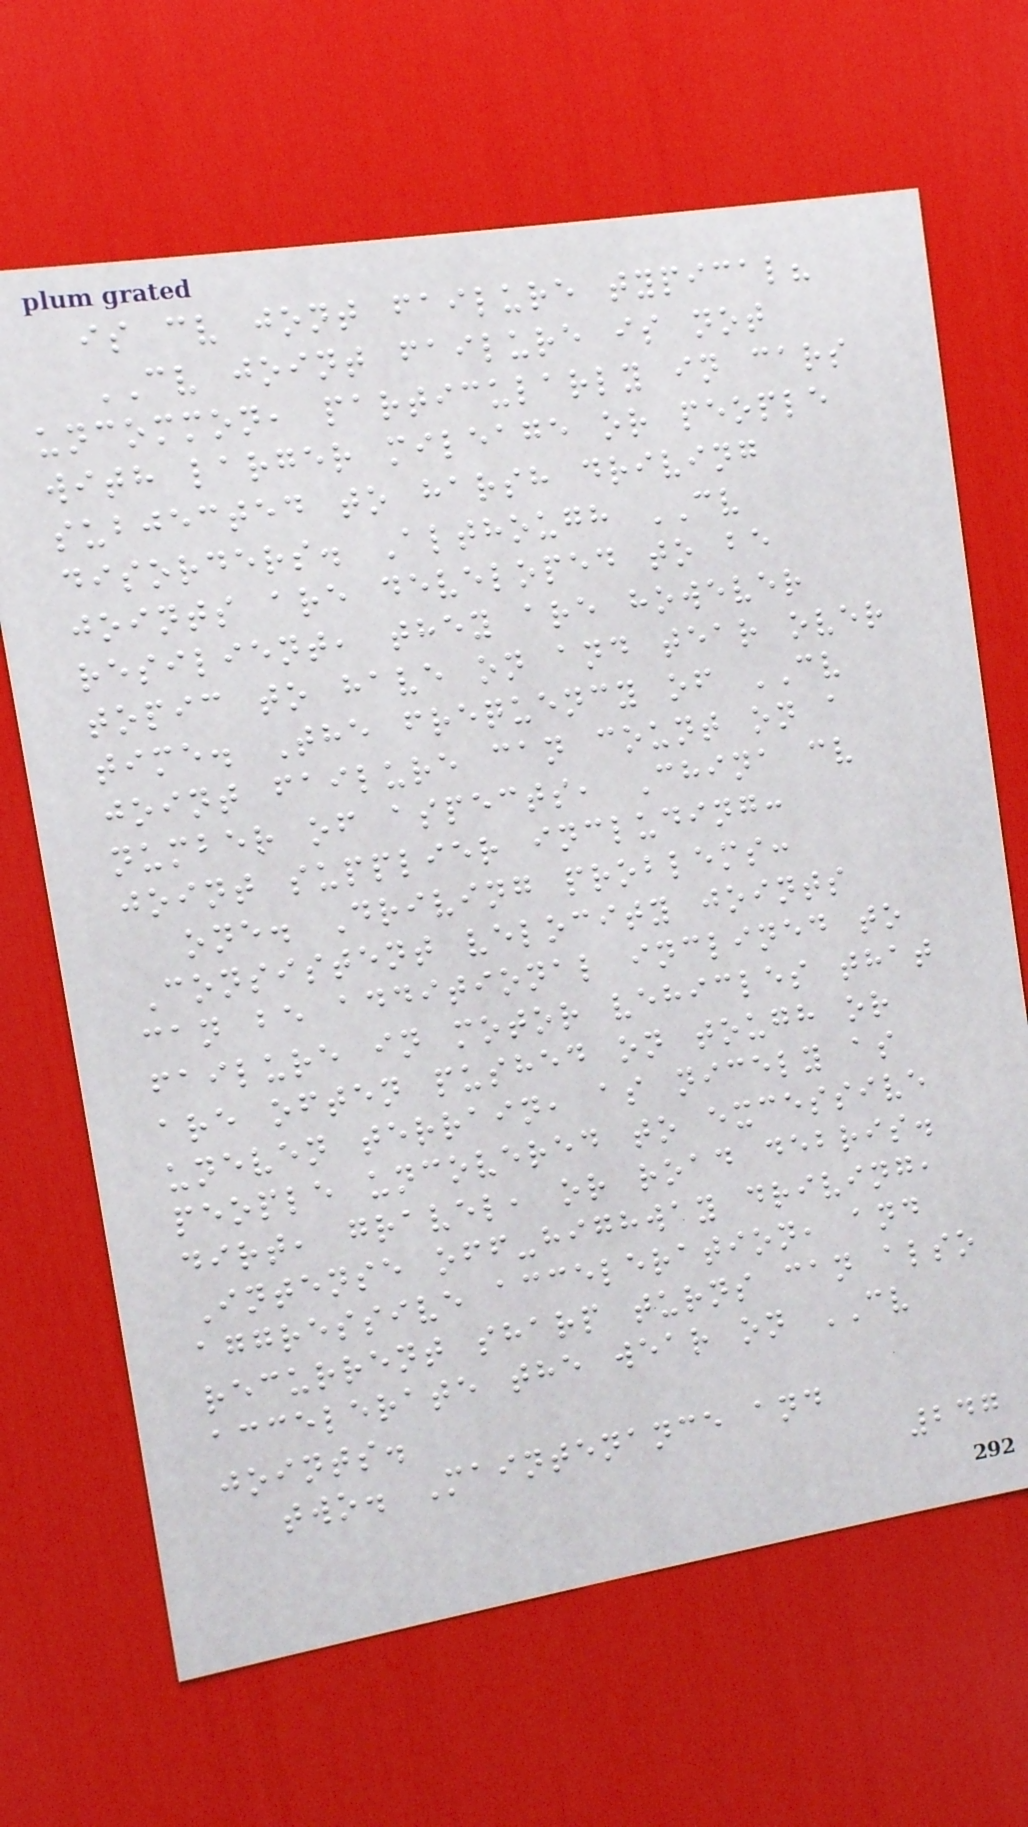is cv jont failure typical?
CV joint failure is not
uncommon, particularly in cars
with larger mileage or people
subjected to harsh driving
disorders. Although CV
joints are developed to be
resilient, they are however
topic to have on and tear over
time. The frequency of CV
joint failure can count on a
number of aspects, China cv
joint supplier including:
one. Driving problems:
Consistent velocity joints
can be additional inclined to
failure in motor vehicles that
are often pushed on tough or
uneven terrain, as nicely as
people uncovered to excessive
dirt, gravel, or road debris.
Intense off-highway driving,
aggressive acceleration, and
recurrent sharp turns can also
accelerate the wear on CV
joints.
two. Maintenance and
247
